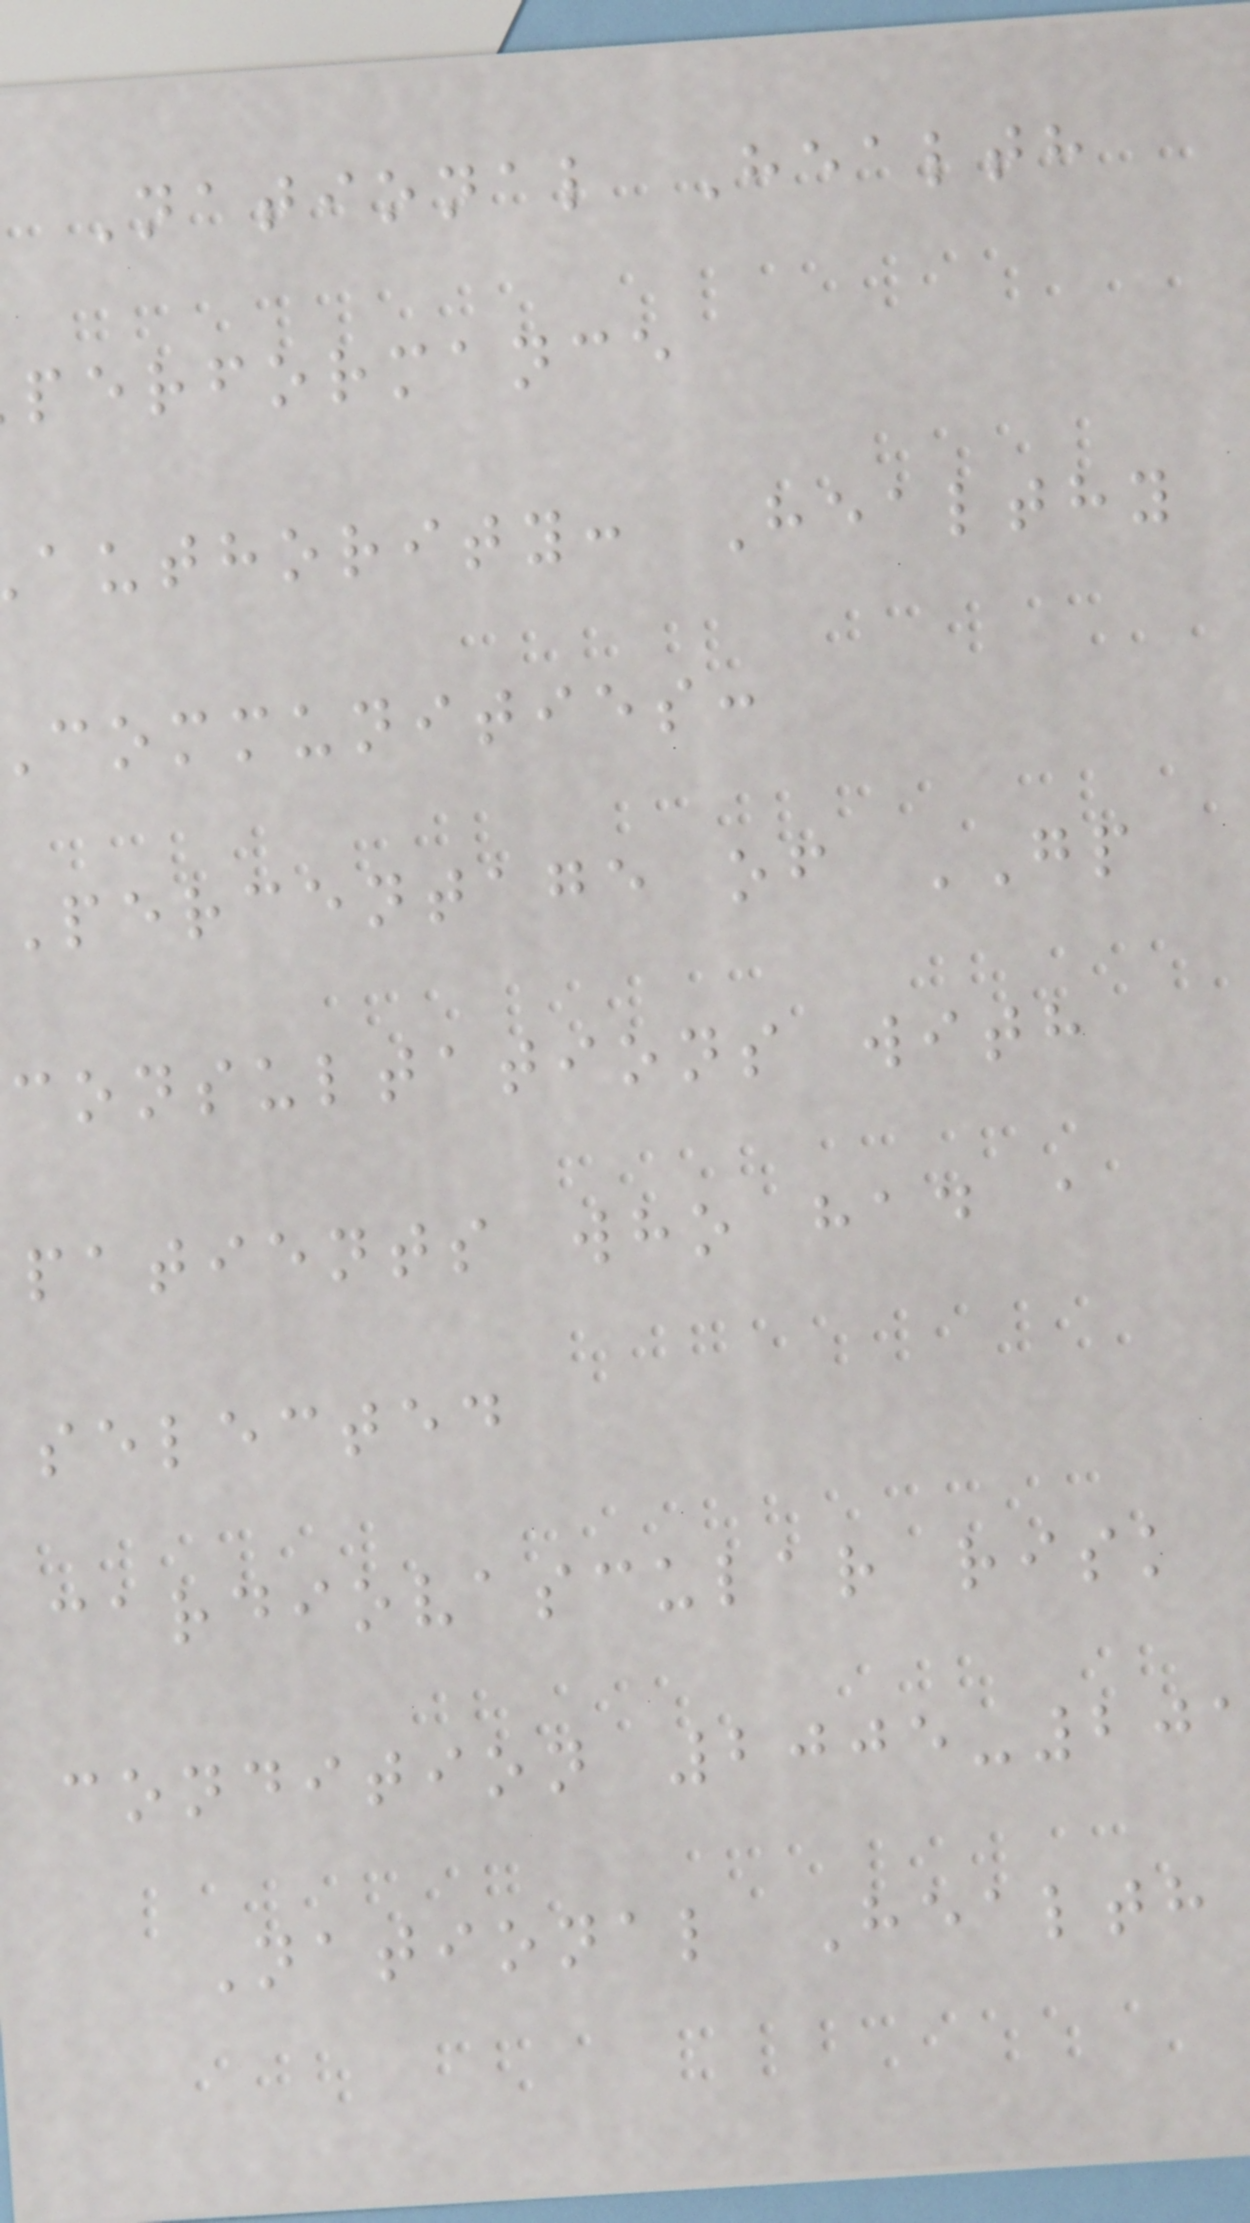National Health
performance
authority: Healthy
communities:
Percentage of GP
consultations with
patients who had a
selected
cardiovascular risk
condition 2005-20
National Health
